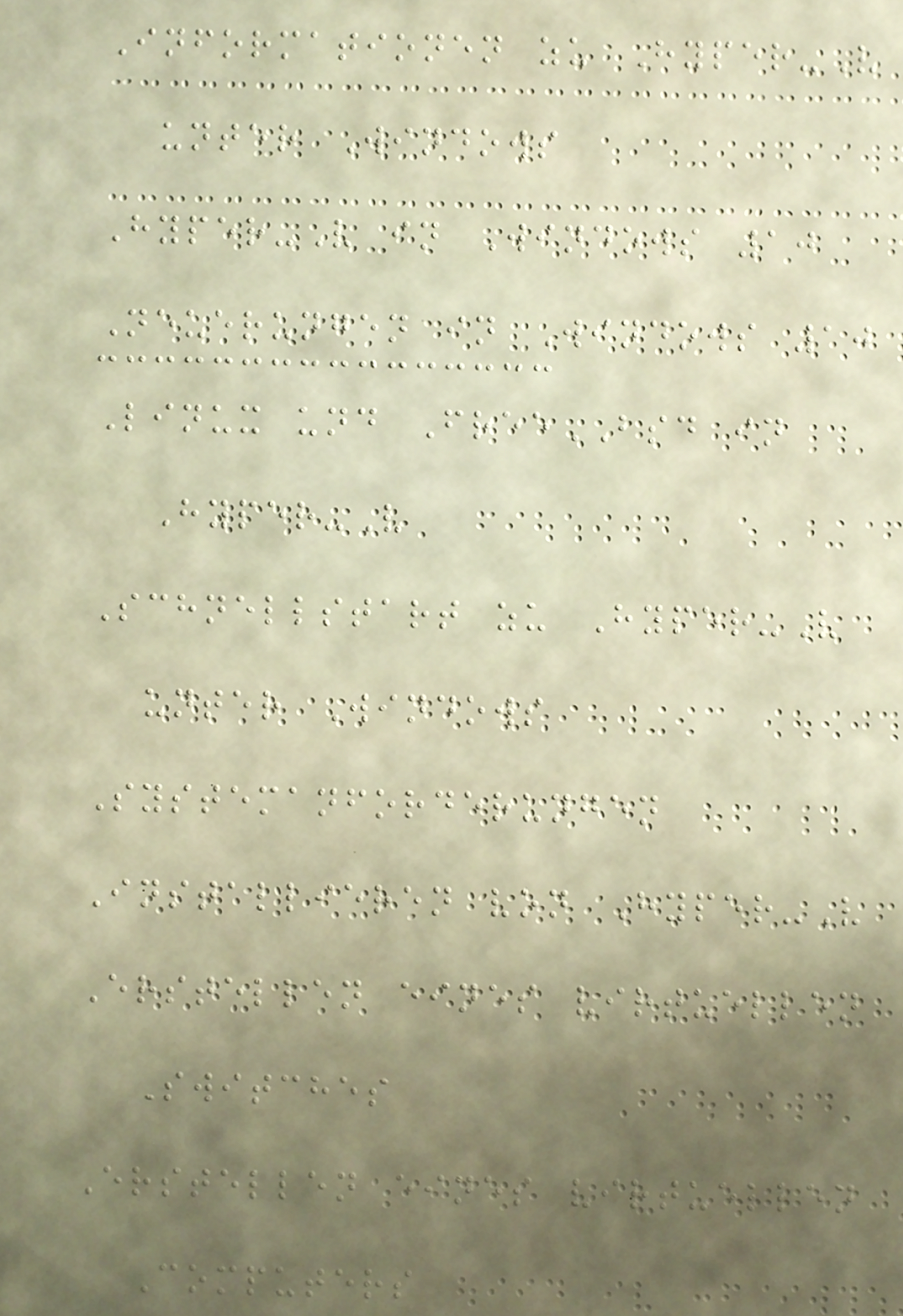Informationen zu Hyper-V
unter Windows
Hyper-V in Windows 10
Neuerungen in Windows 10
Linux und FreeBSD in
Hyper-V
Schnellstart zu Hyper-V
unter Windows
Systemanforderungen
Installieren von Hyper-V
Erstellen eines virtuellen
Switches
Erstellen eines virtuellen
Computers
